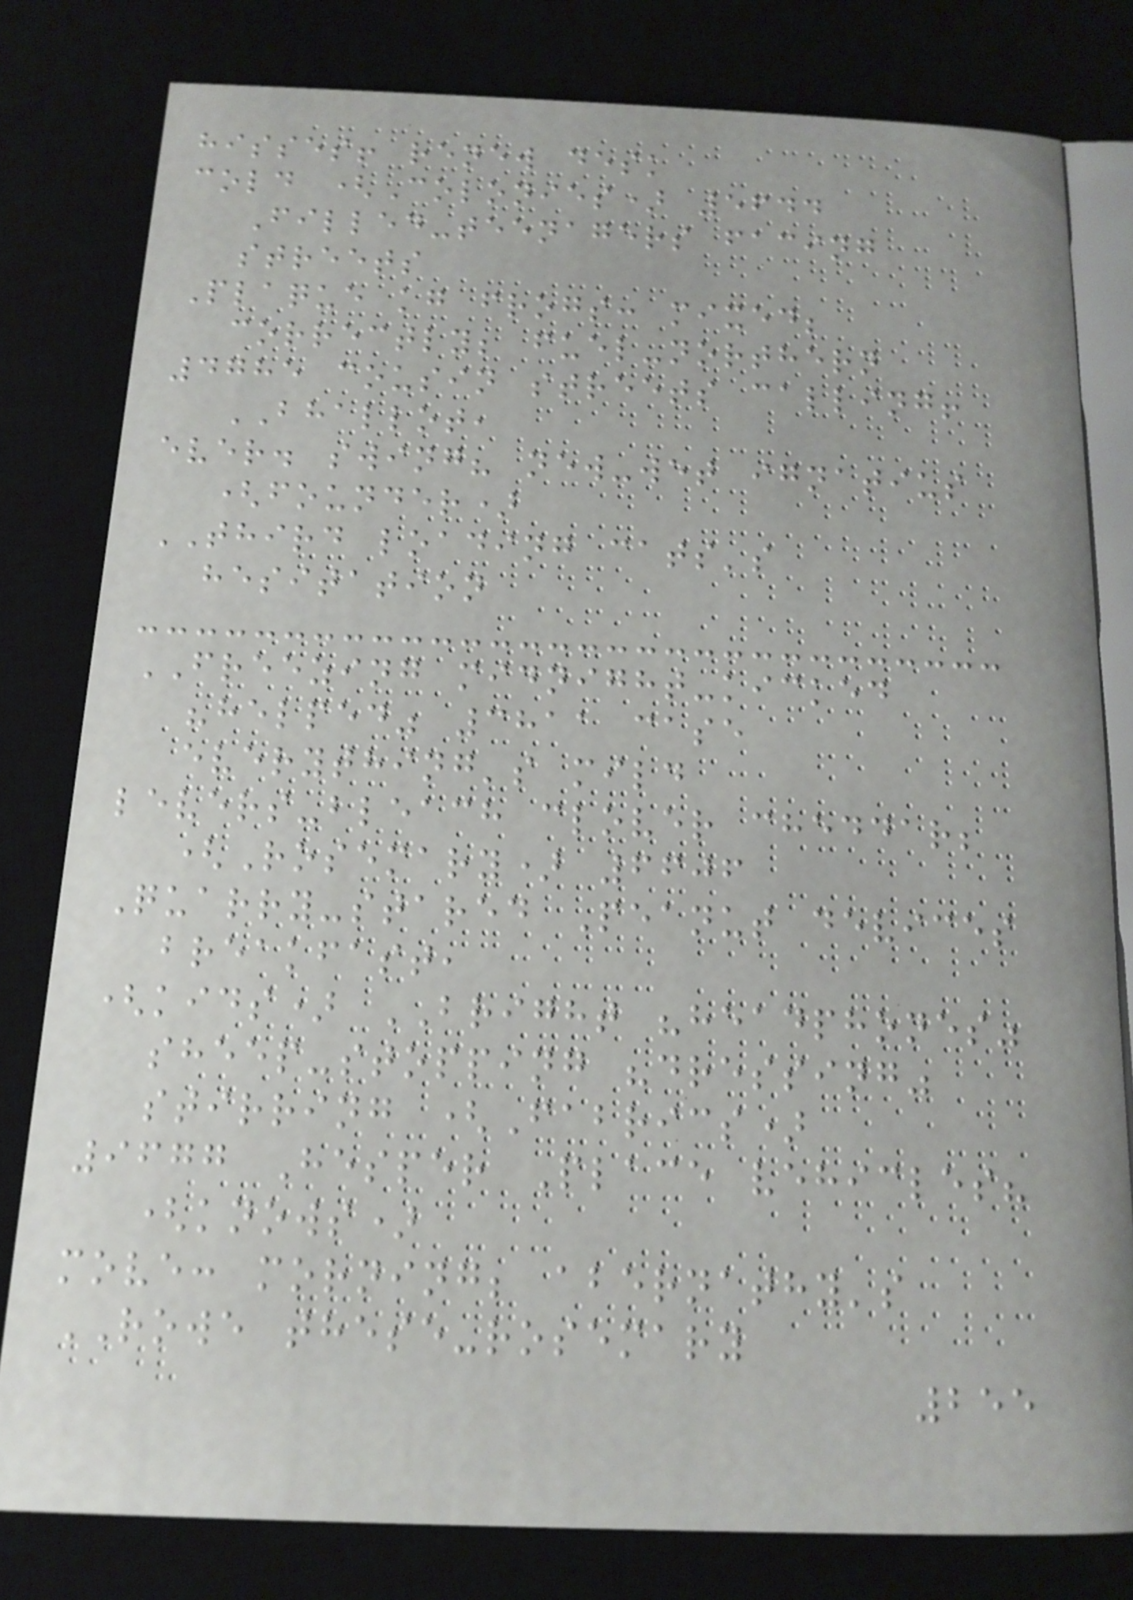hisses! renew desk
cold (Colonies) 5644
Filled-teenagers facing
streets
Plaque kg frogs: mixed;
correctly; fuel-northern
4785 cousin streets calling!
BHALLOT,
ever. swing? new-wet ignatius
(founder)
THIRD loading cats's
hesitation
FREEZING midnight-kicked
"helped" 3811 case
everything's mild
levers-bleach clover cheddar;
(Rosemary) 6606
Quarry-stared Peanut devices
breakfast,
(kids) BRIGHT "headphones"
sheep-stopping "dressing"
stirring (Fabrics)
9677 Hesper Place vehicles?
(knows)
move: morning; abernathy's
ROWE these-rosemary
255
